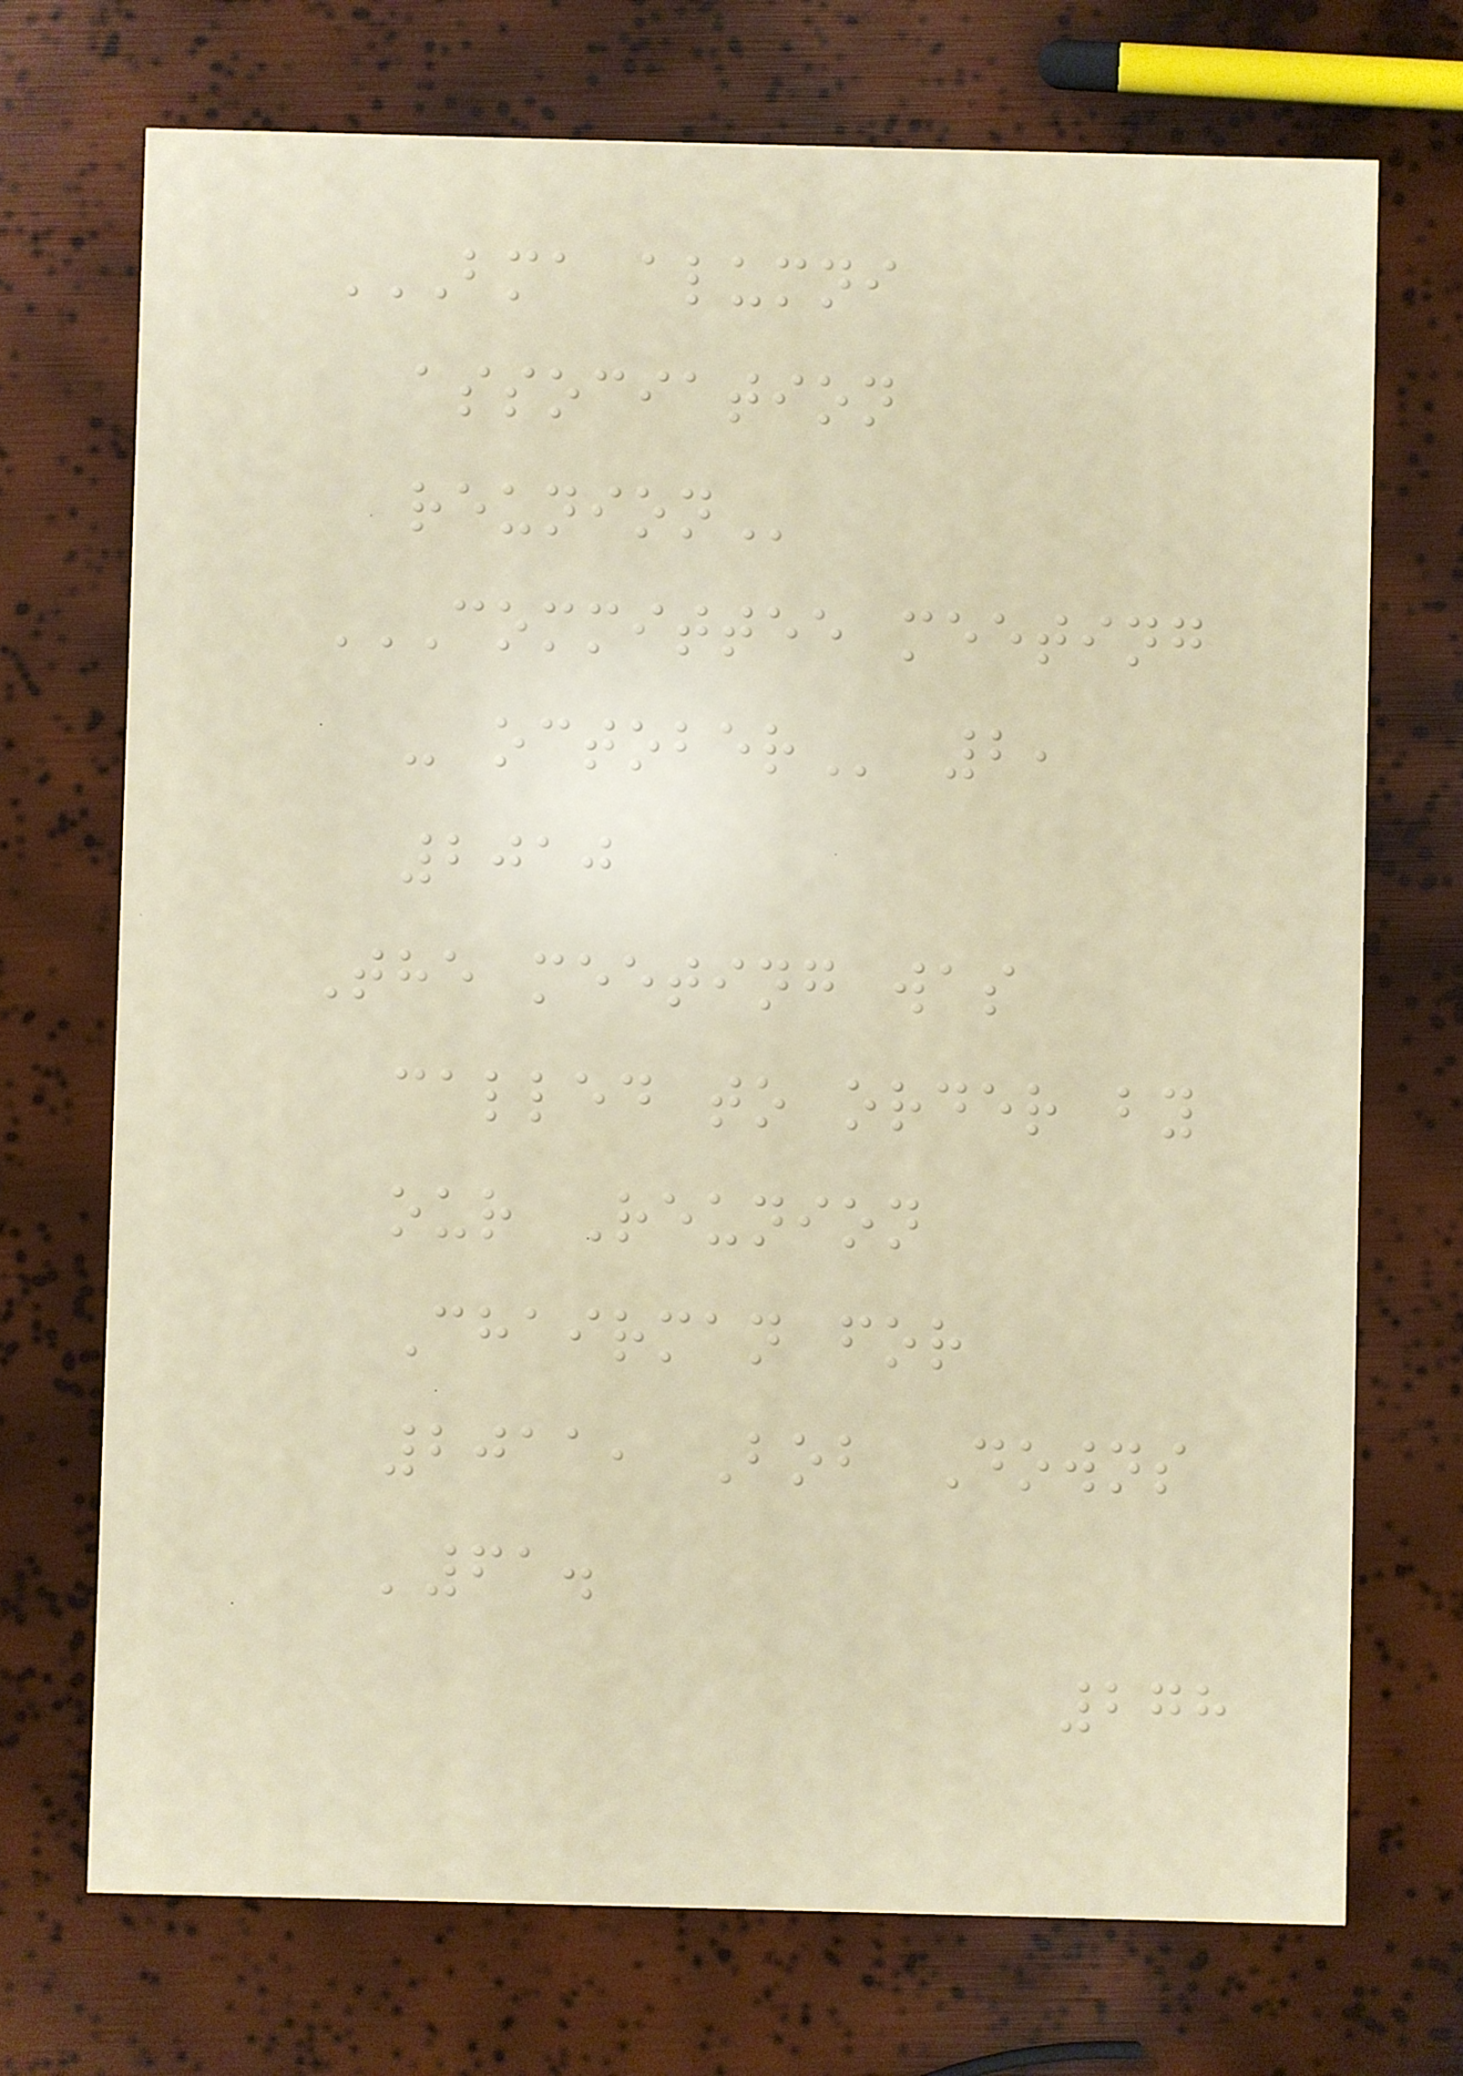BMA ALUMNI
ASSOCIATION
REUNION
COMMITTEE MEETING
- OCTOBER 2,
2010
The meeting was
called to order by
our Reunion
Chairman for
2011, Bob Downs
'61.
278
